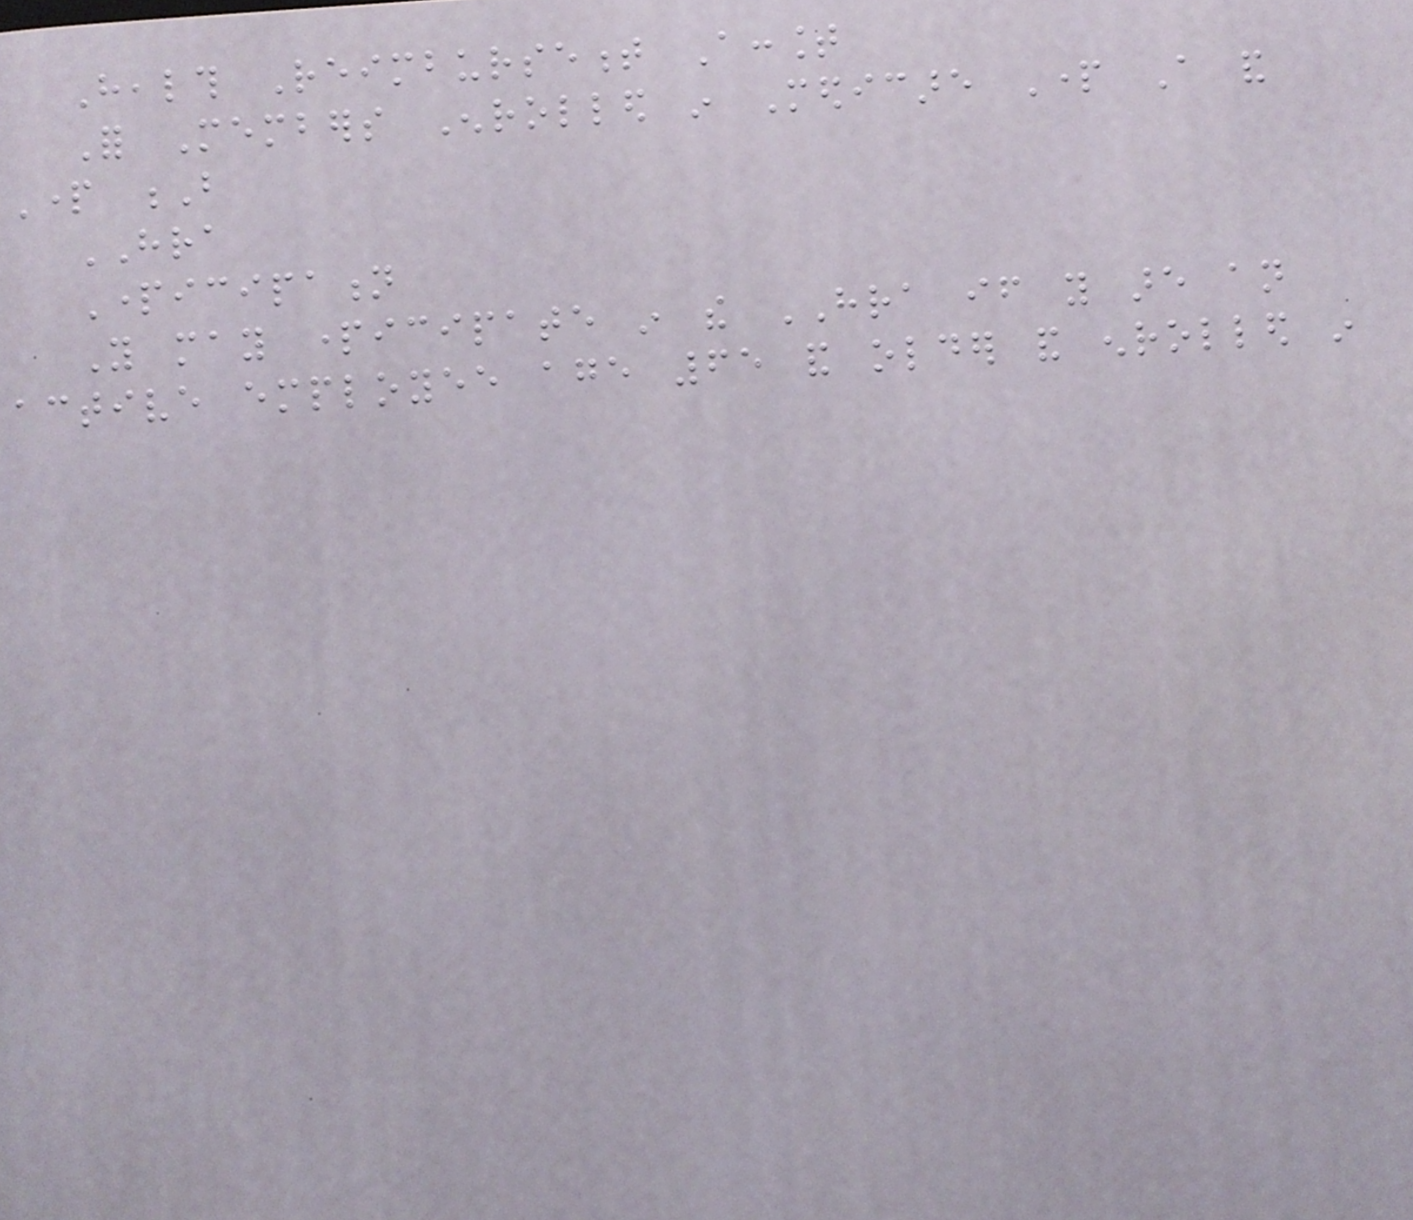Health Reimbursement Account
For Members Enrolled in Medicare Part A and
Part B
HRA
Participation
You may participate in the HRA if you are an
active employee age 65 and older and enrolled in
